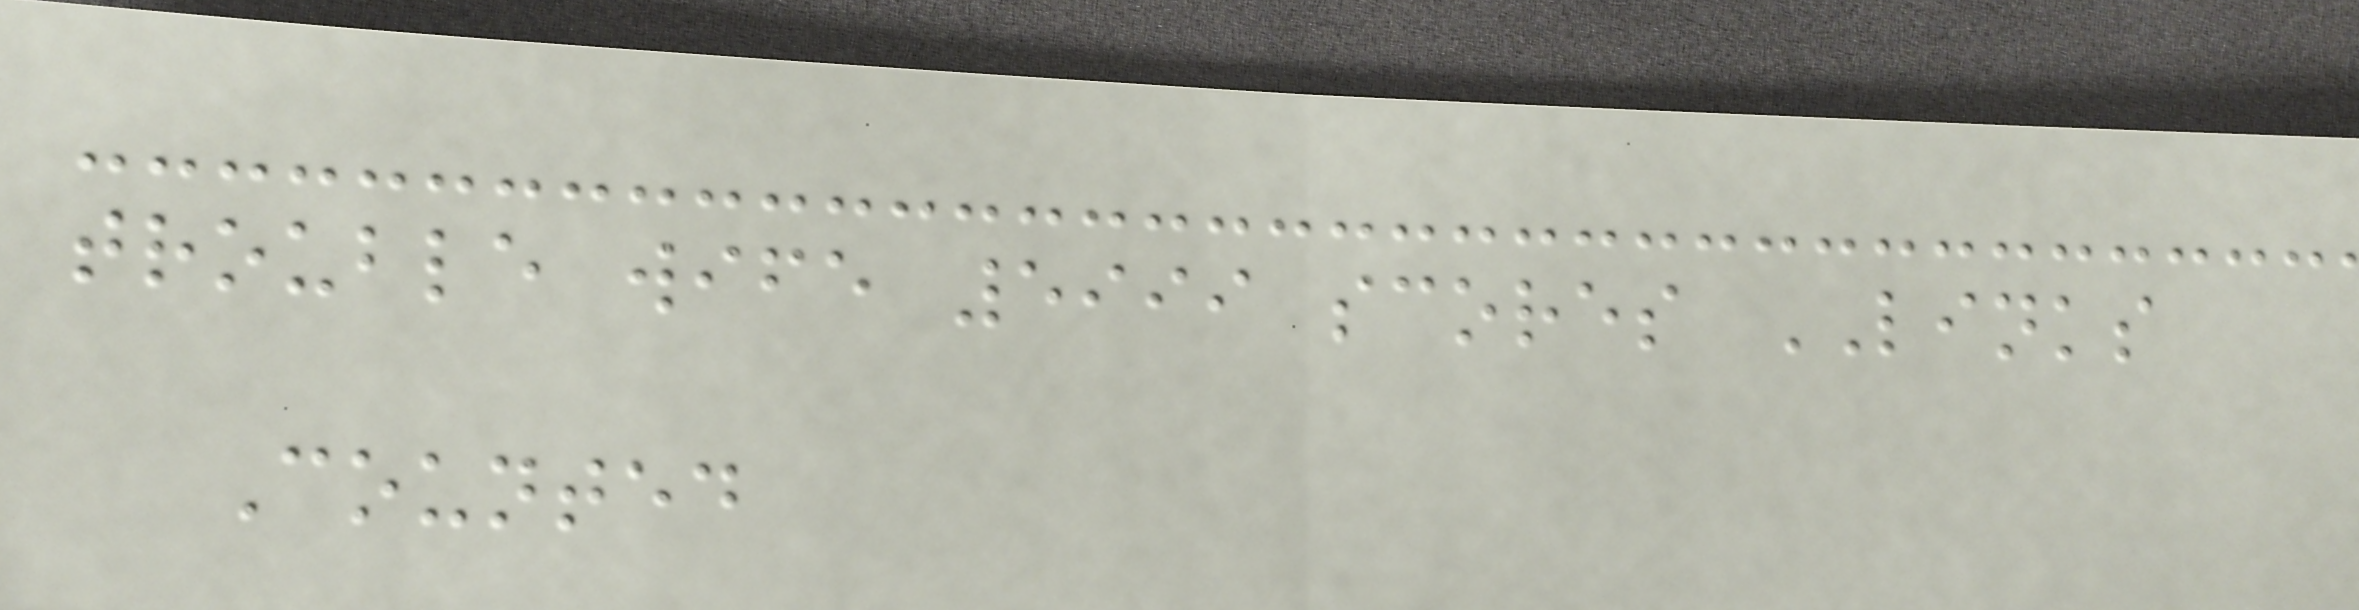trouble wife 5999 scores LINKS
Counted
